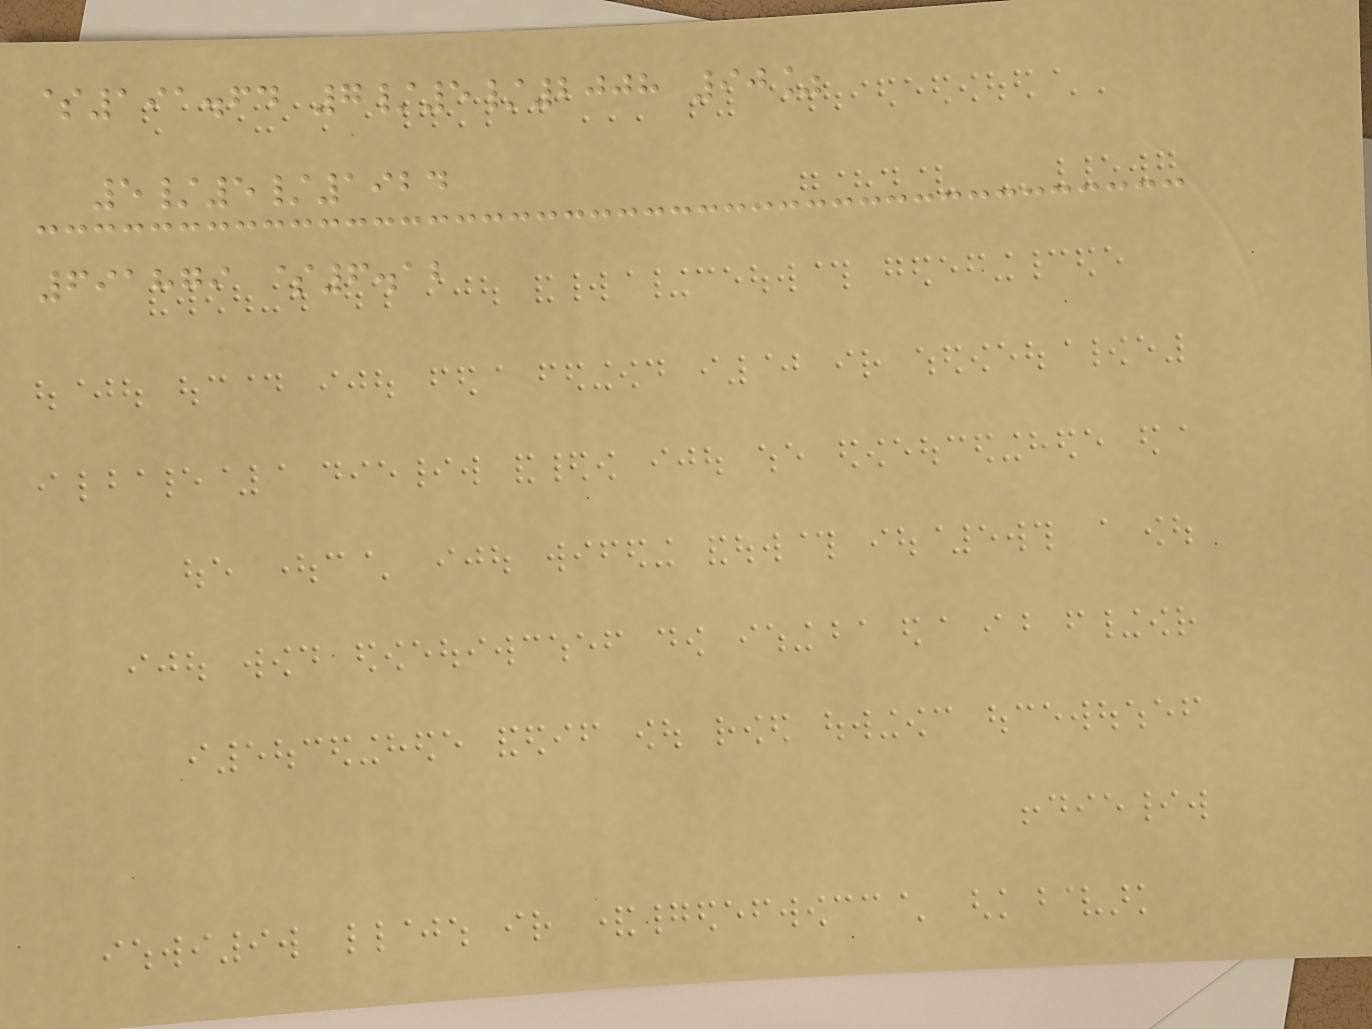$191.64 7/5/2008 90%
5/5/1924
691879 $6.12
